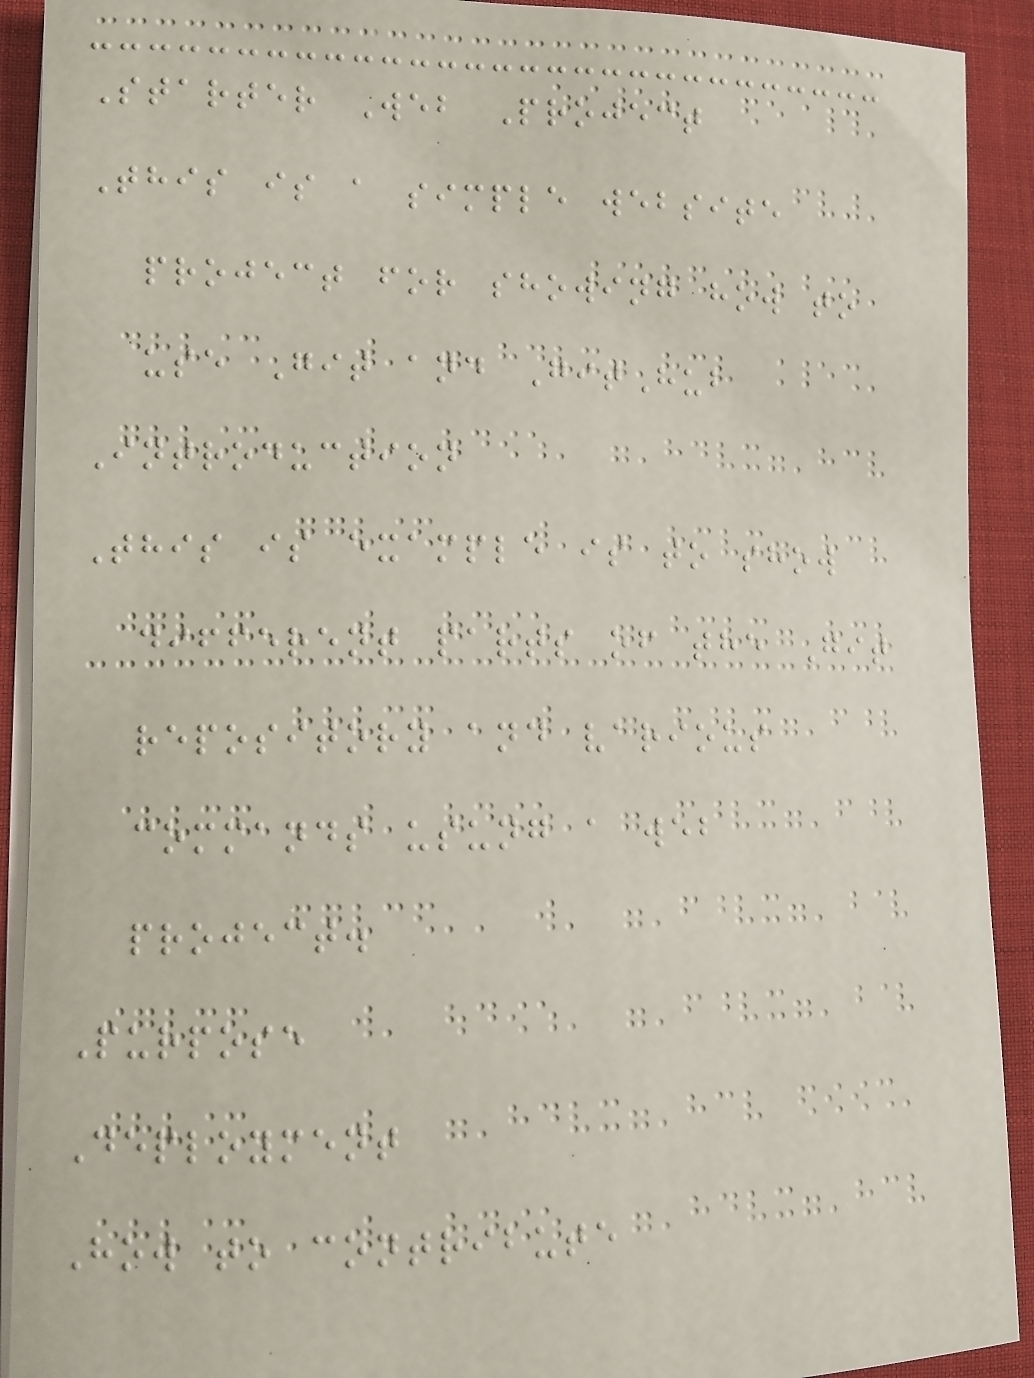Starter Web Project
This is a simple website
project for showing how to
use Git and GitHub
Introduction
This is example is to show
different parts of the Git
repository and various
commands usung a web
project.
Purpose
Deployment
How to contribute
